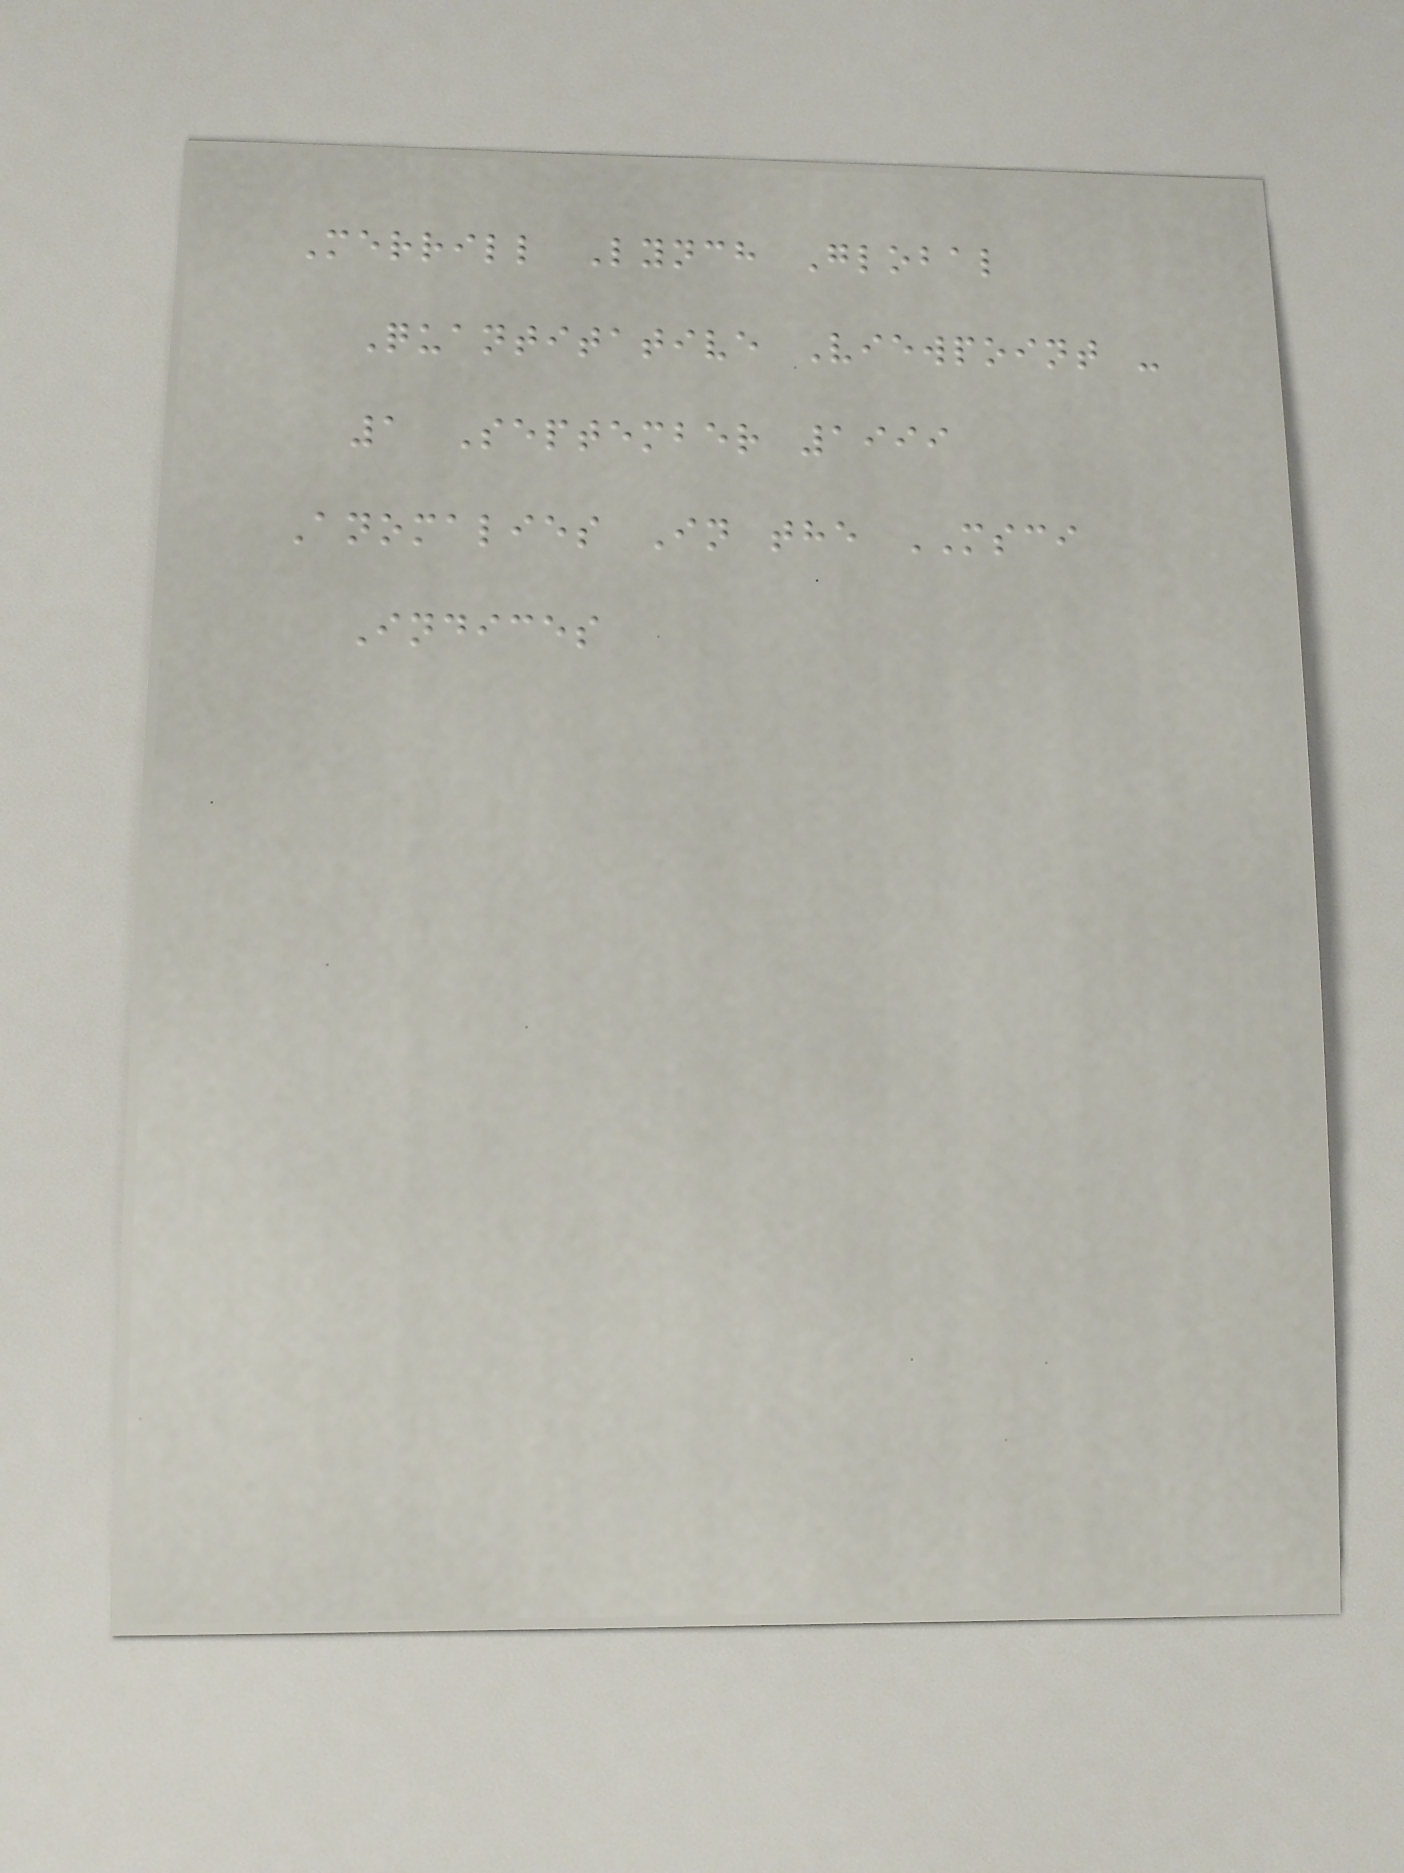Merrill Lynch Global
Quantitative Viewpoint -
1 September 1999
Anomalies In the MSCI
Indices
